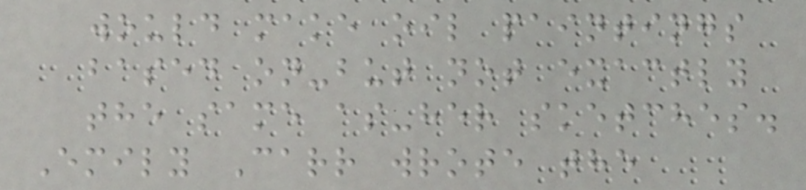would make oil paintings
based on-but not exactly
the same as-her sketches.
Emily Carr wrote the
